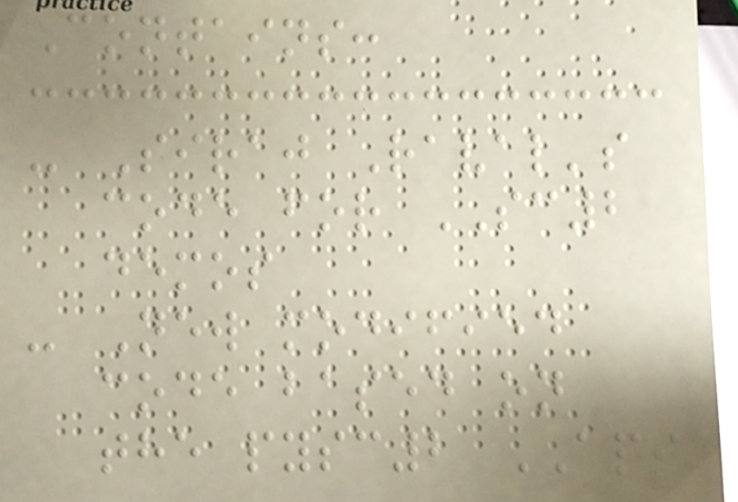Contains:
- Siraj Raval's
code for SC2
demos
- New modified
code based on
the pysc2 API
